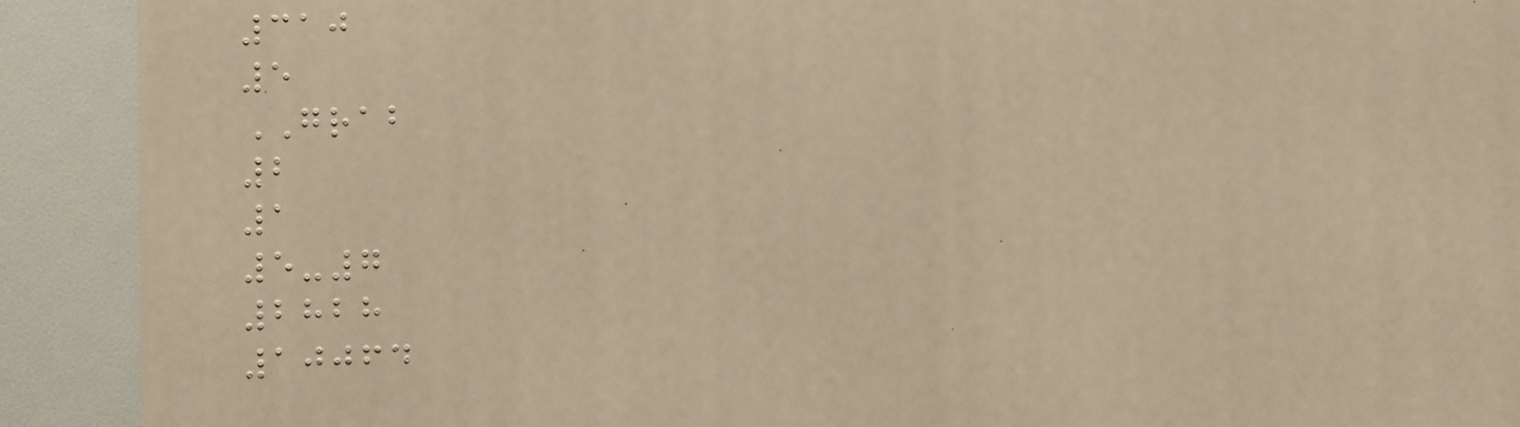310
5
GRAB
2
1
5-7
2828
10064
